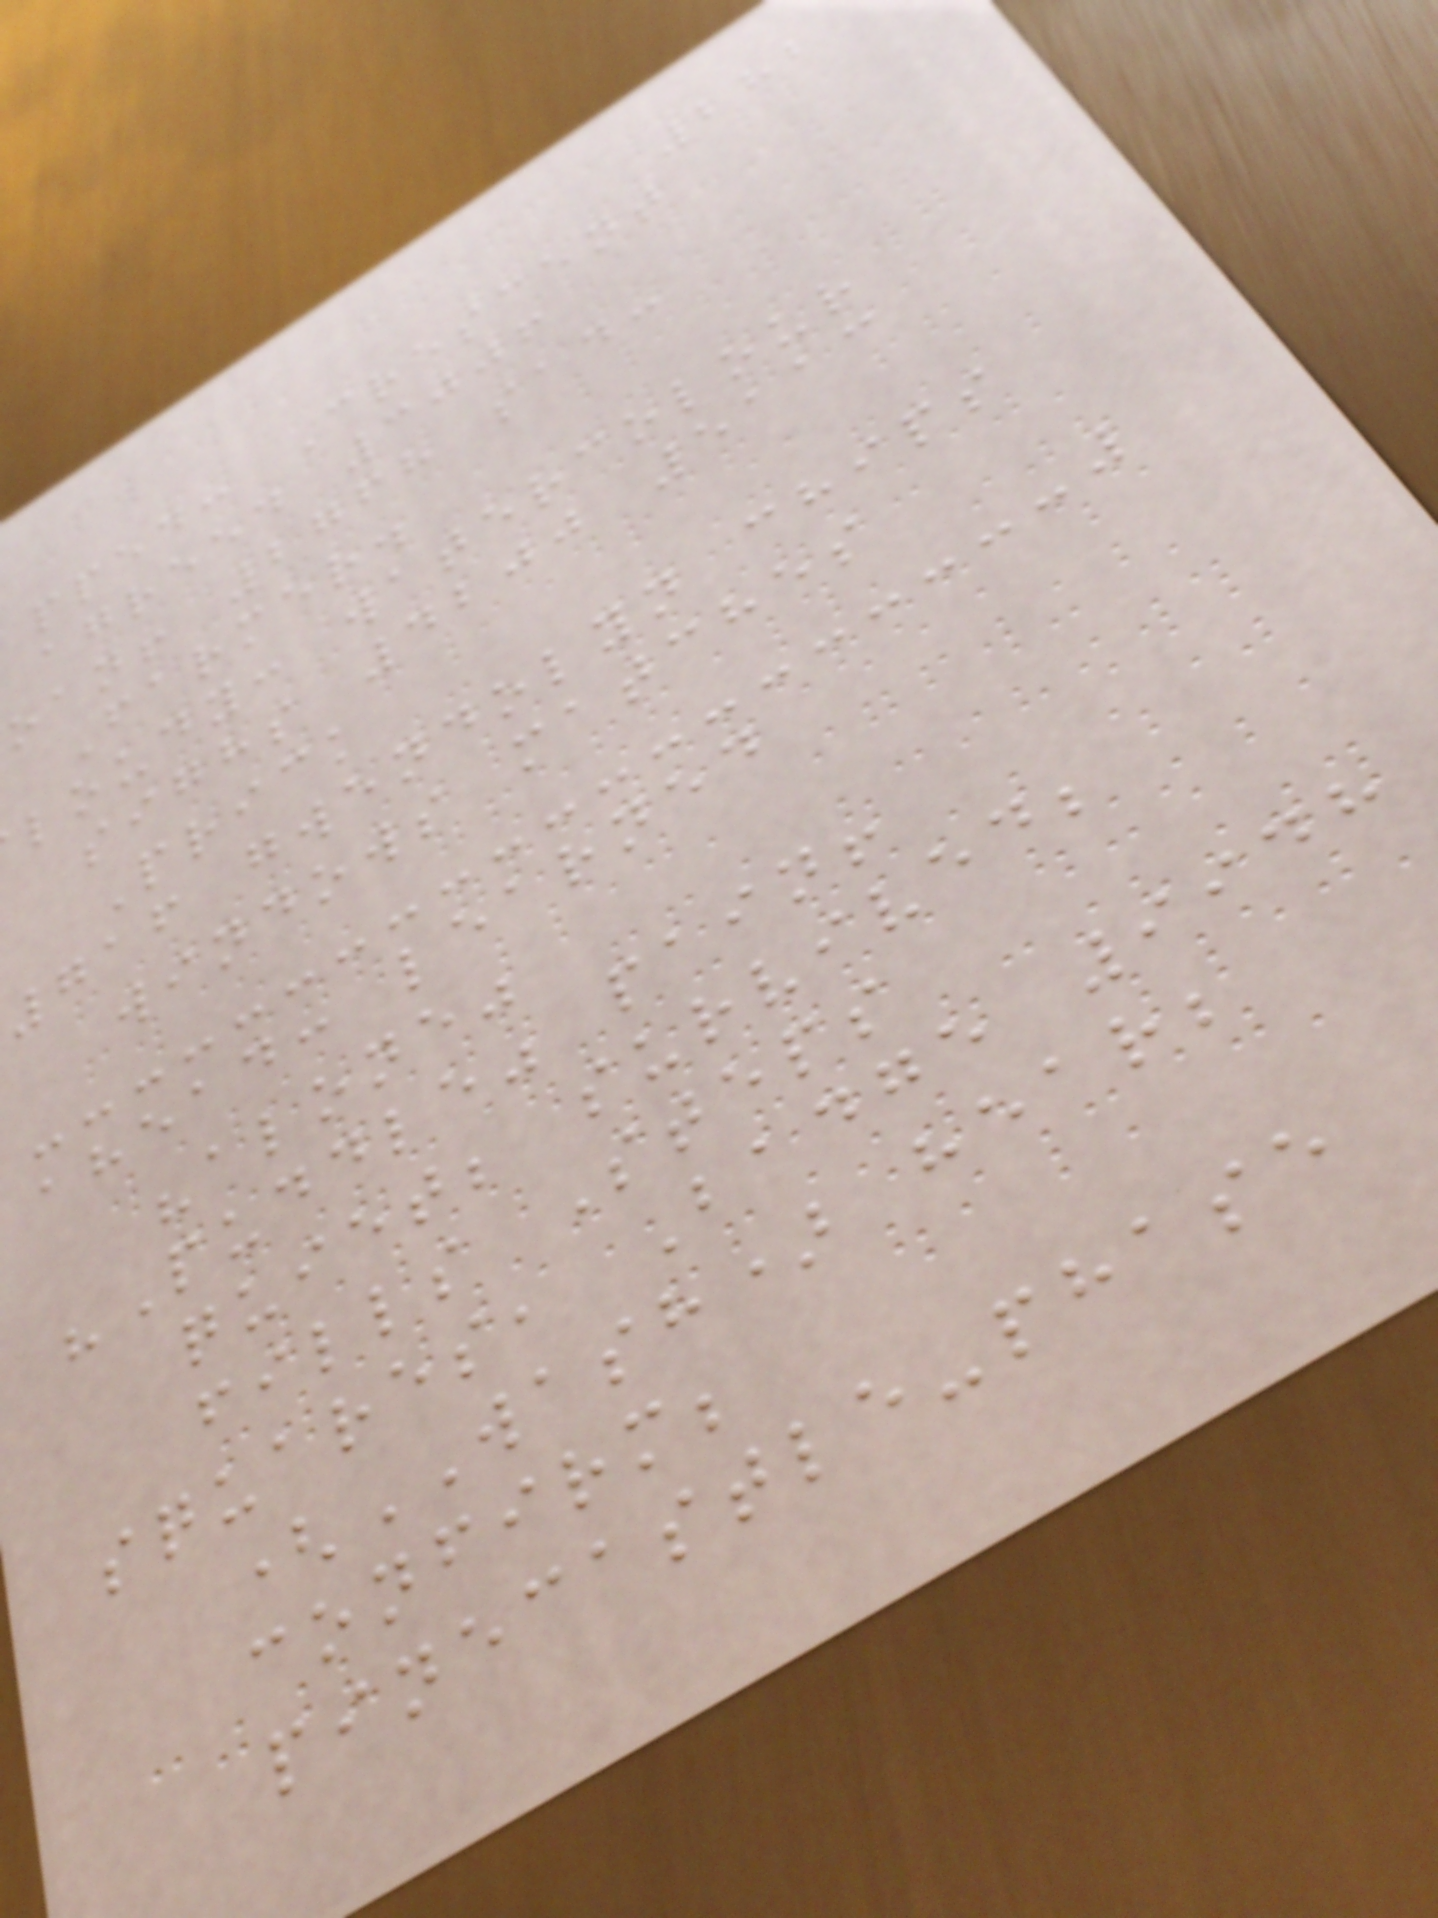282
pped: Crescent
agreed 3006
oan! 2768 sad:
Farmer.
loudy: watercolour
sighs 4200 5113
Prick
716 gwendolyn chips
windows matches
ahead: learned
"alone"
"Puddle" pain!
quiet; survived;
fills Steps
squares, Badge 9948
(WASH) hear;
confirm;
pinecastle-phase
